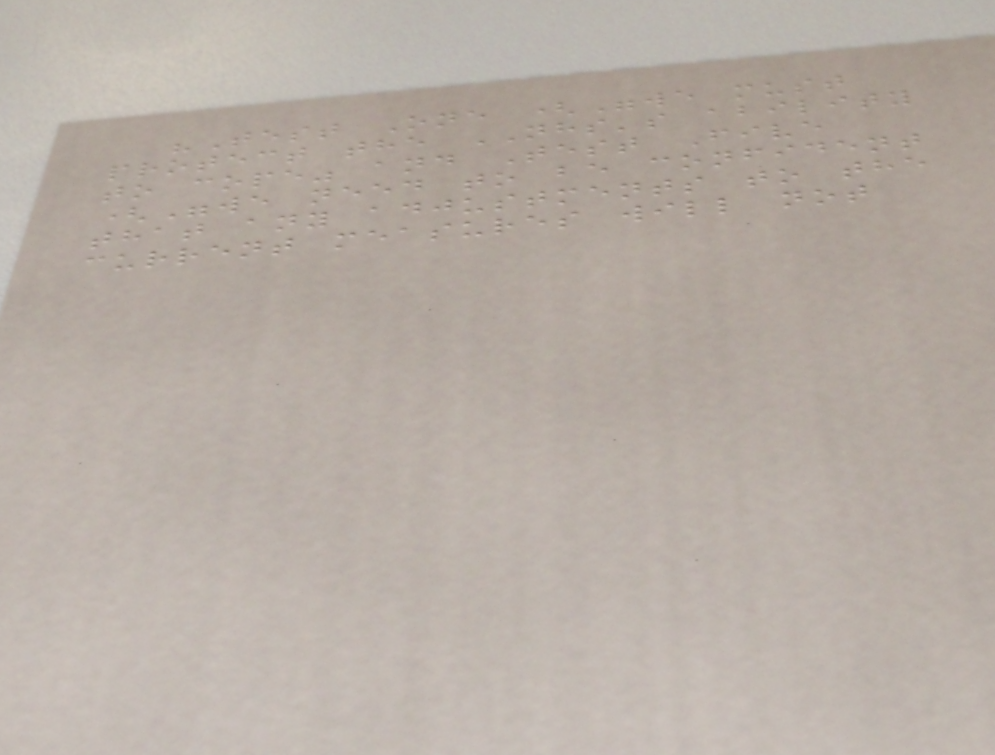"Test One ("we must
protect the NHS's ability
to cope" and Test Five
("we need to be confident
that any adjustments to the
current measures will not
